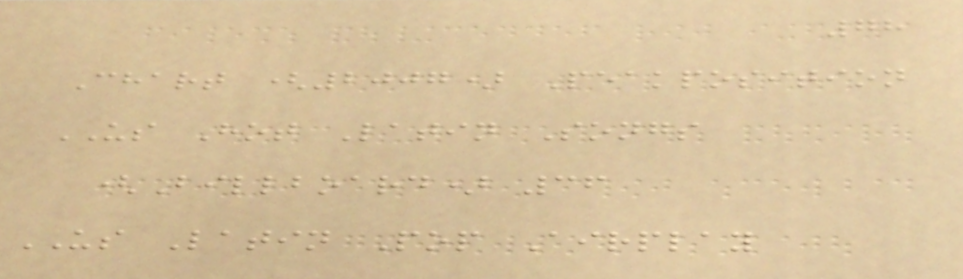78
Chart (2007) Peakposition
US Hot Latin Songs
(Billboard) 36
US Latin Pop Airplay
